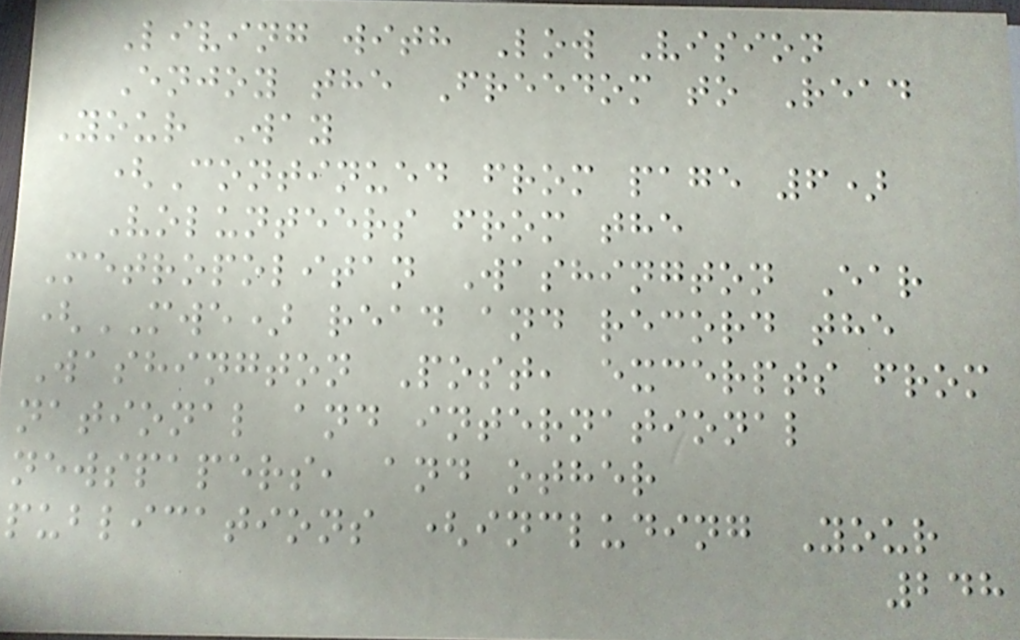Living with Low Vision
Enjoy the Freedom to Read
Your Way
(Continued from page 6)
Volunteers from the
Metropolitan Washington Ear
(MWE) read and record the
Washington Post, excerpts from
national and international
newspapers, and other
publications (including Your
248
